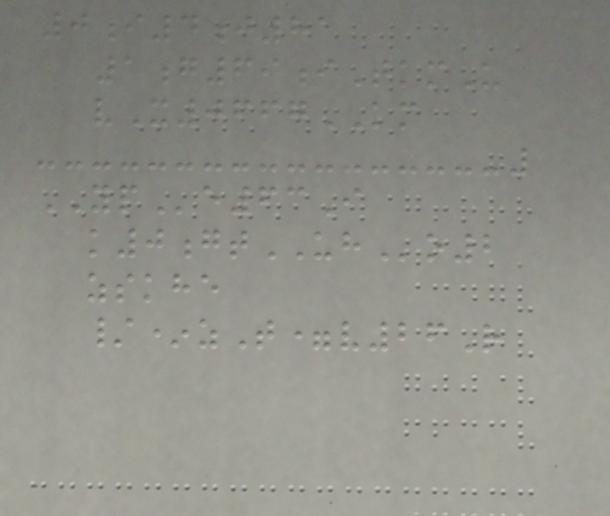0i4j81
1g69iTkmU
vX0667KM
YPe63I
k0gtUHo2
zskhe
/*zT=v26R
